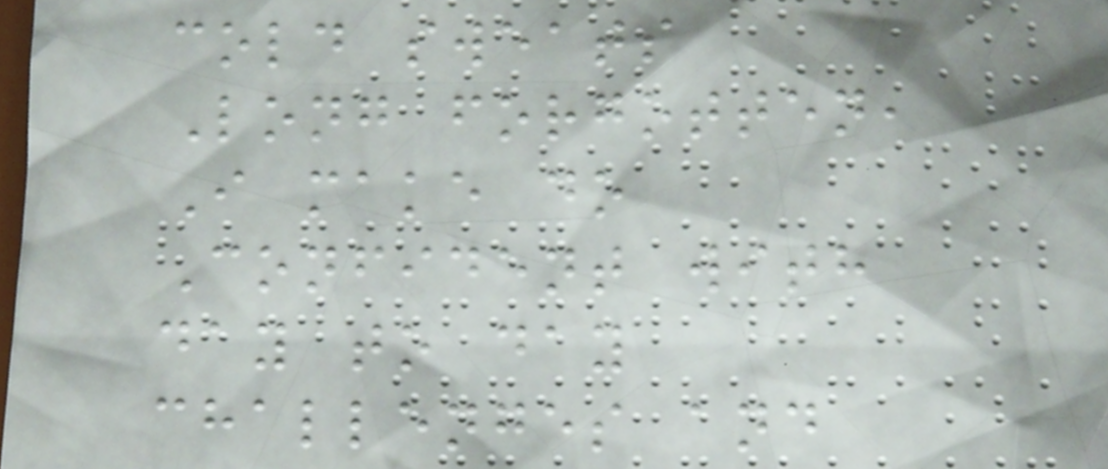cold sweats
Long forgotten,
I make do
Confident with
day to day
challenges and
